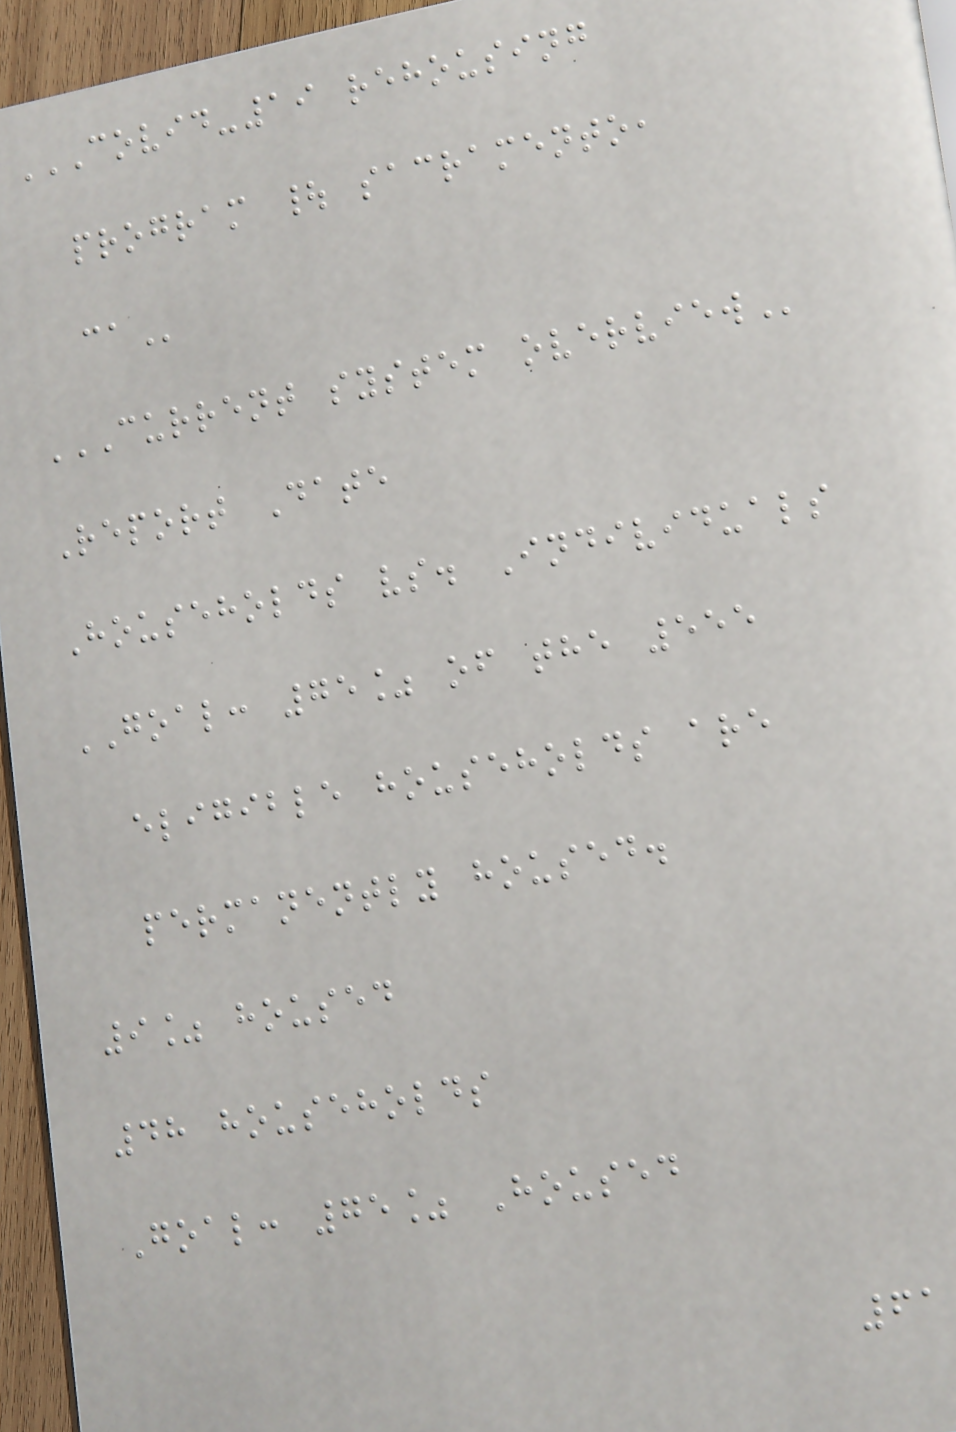COVID-19 REHOUSING
PROGRAM | SACRAMENTO,
CA
CURRENT SYSTEM OVERVIEW
Report Date
Households vs. Individuals
GOAL: 75% of the 555
eligible households are
permanently housed.
9% housed
48 households
Goal: 75% Housed
61
